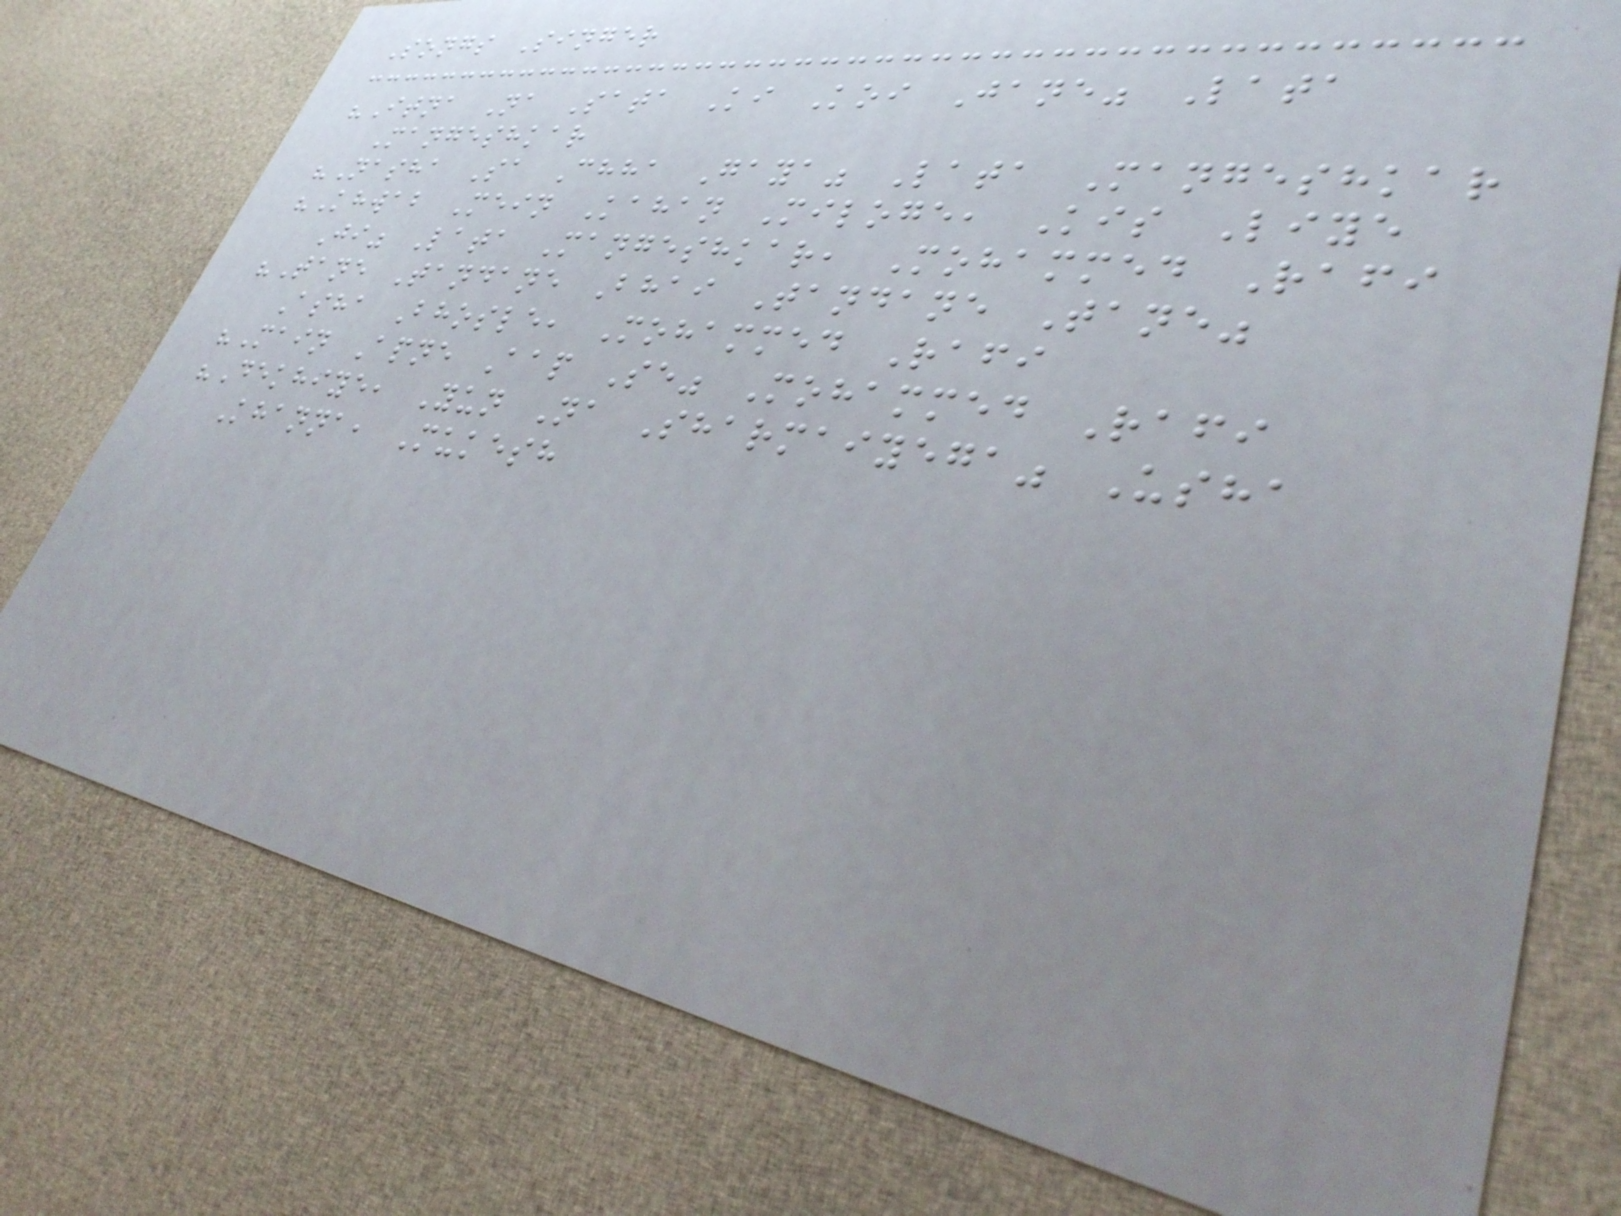Songs Singer
"Itna Na Sata Ki Koi Jane" Lata
Mangeshkar
"Nasha Sa Chha Gaya" Lata Mangeshkar
"Khwab Mein Kahan Miloge, Kis Liye
Ji" Lata Mangeshkar, Mohammed Rafi
"Tane Tandane Bhai Tandane Tane"
Asha Bhosle, Mohammed Rafi
"Main Apne Aap Se" Mohammed Rafi
"Dekhiye, Yun Na Sharmaiyega" Usha
Khanna, Mukesh
